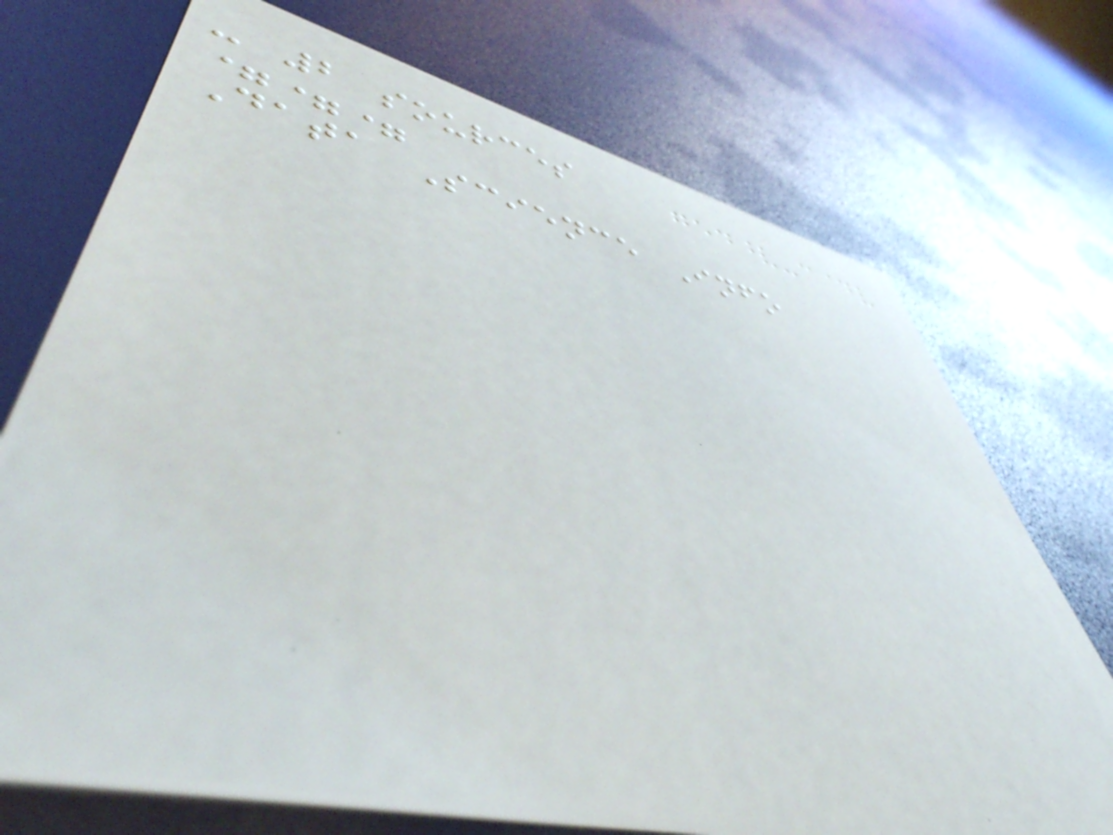- 2 sources
===
Data Science Info
